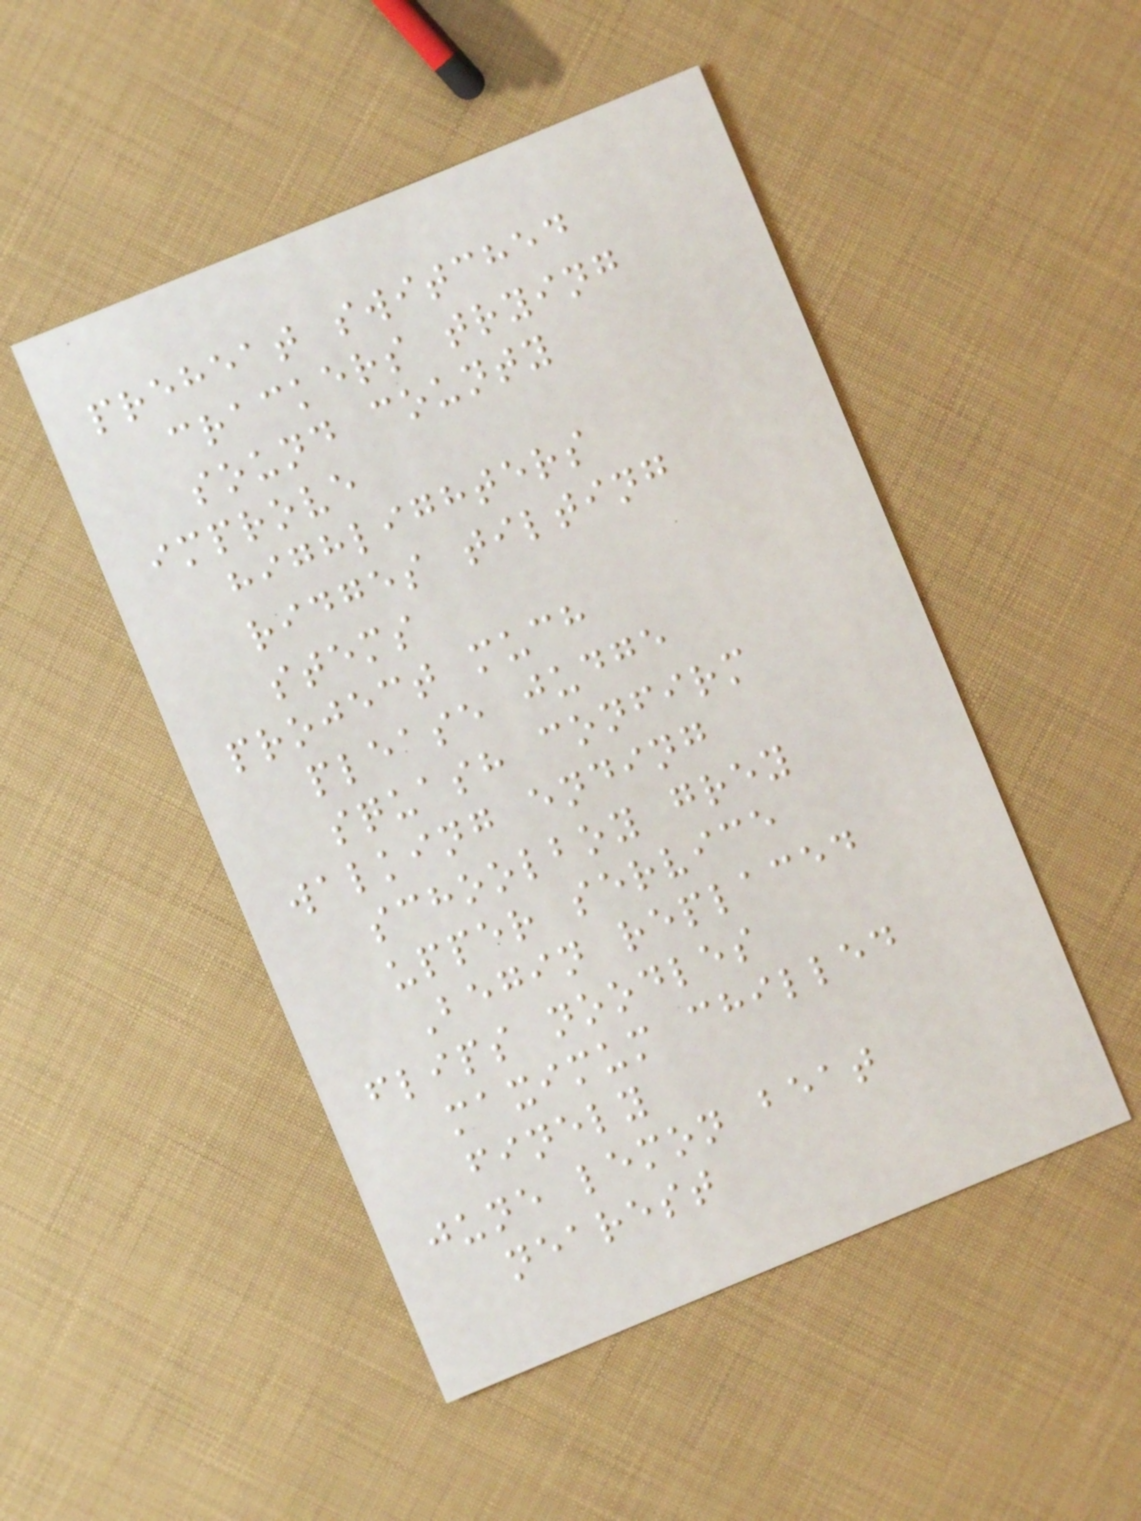preheat switched
crackers trying
sound county
improve
highlighters
ridges tilting
stems
project much
please judge
squash confirm
walking ending
schoolboy grey
upper service
Begin replaced
flips noodles
maximum chilled
finely
june lemon beat
nearest
